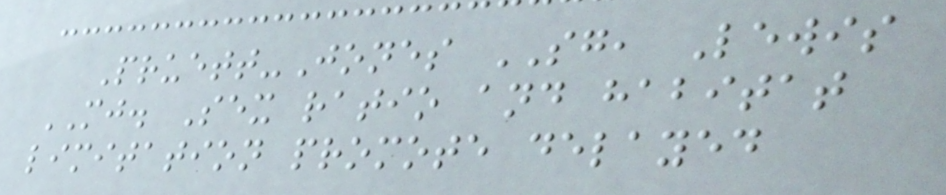Pruett-Jones SG, Lewis
MJ. Sex ratio and habitat
limitation promote delayed
